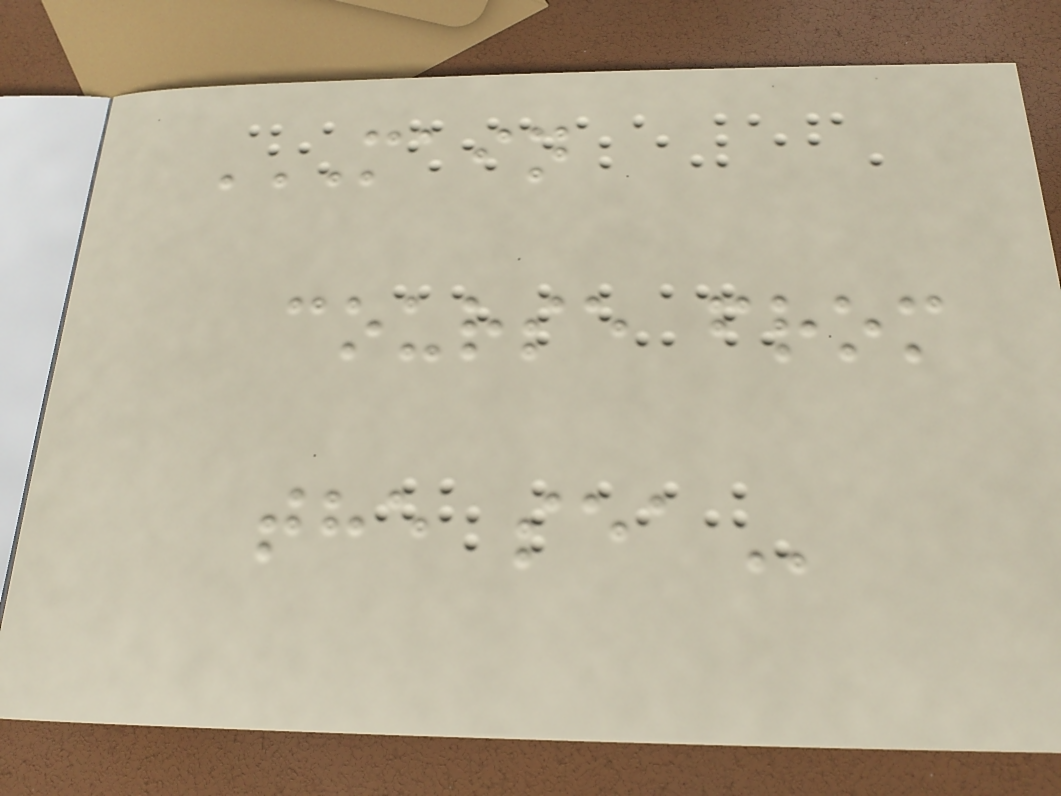MAIN
COURSE FROM
THE SEA
